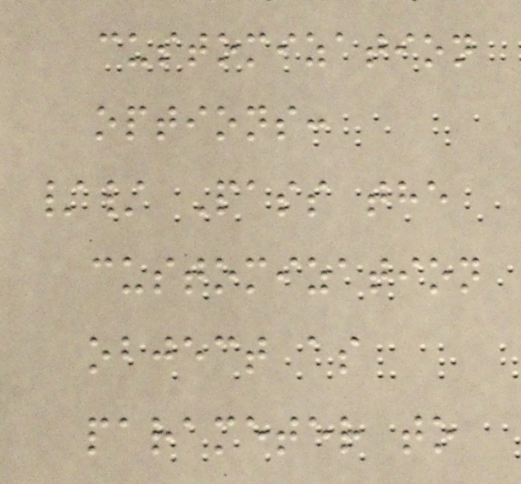customization
options:
// Pass the
customization
object as
parameter to
